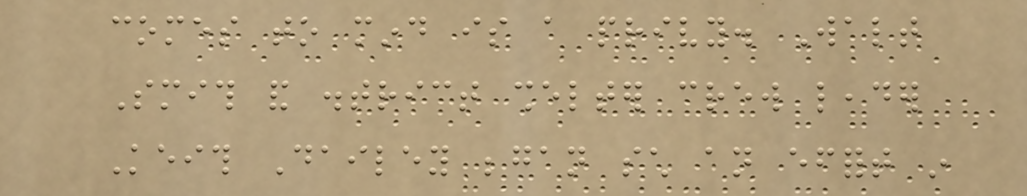comes to mind is a privy. Walt
Smith and district shelter crew leader
Keith Dailey began such an effort in
